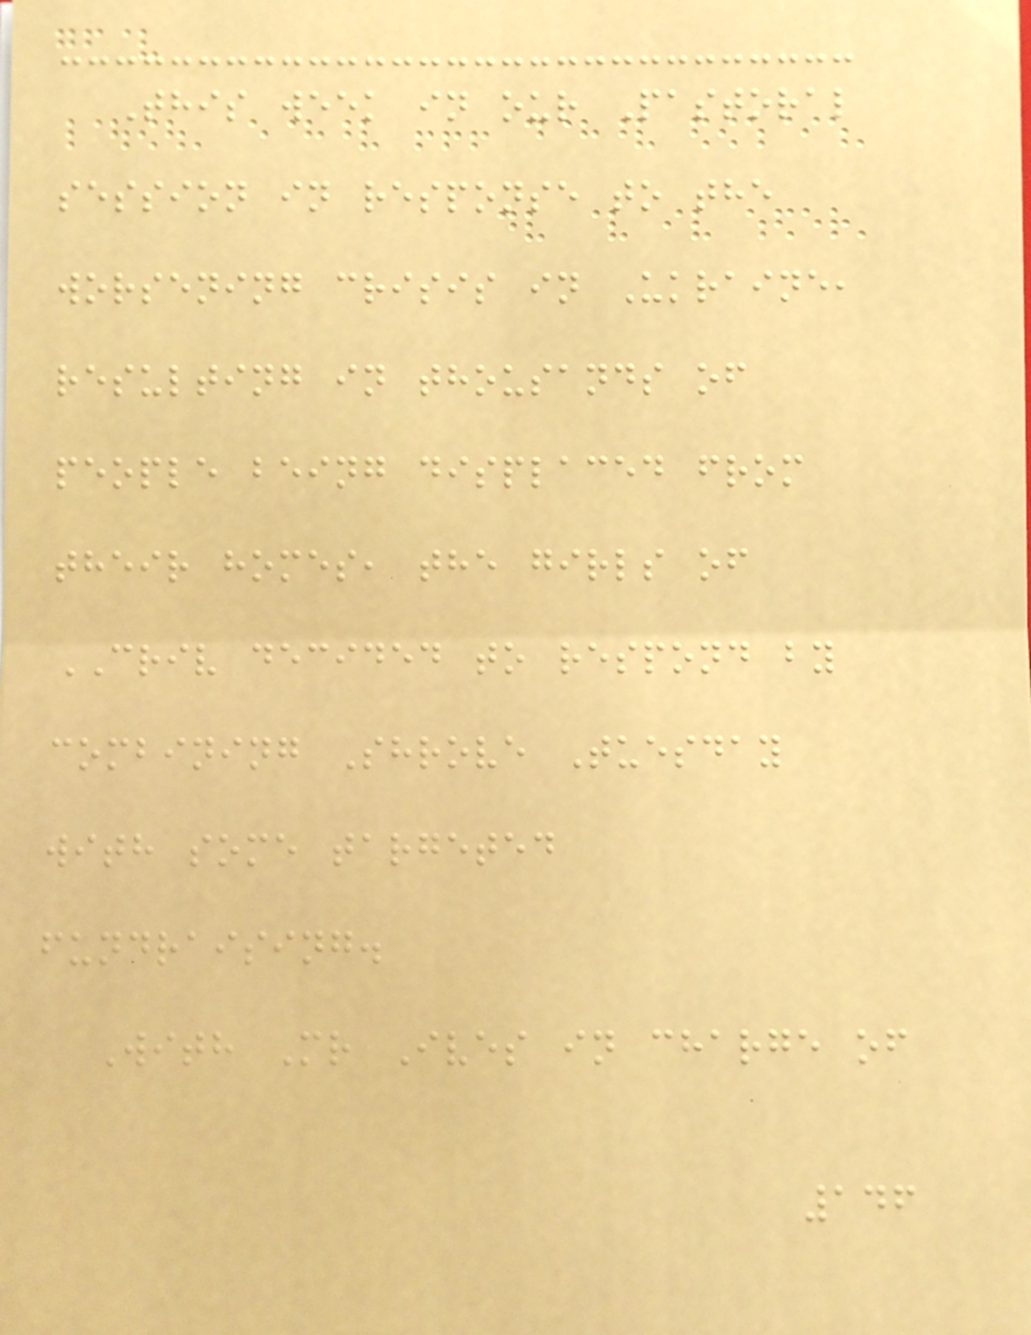This week in our Pastoral
session in response to the
worsening crisis in Ukraine,
resulting in thousands of
people being displaced from
their homes, the girls of
CRIV decided to respond by
combining Shrove Tuesday
with some targeted
fundraising.
With Mr Ives in charge of
146
